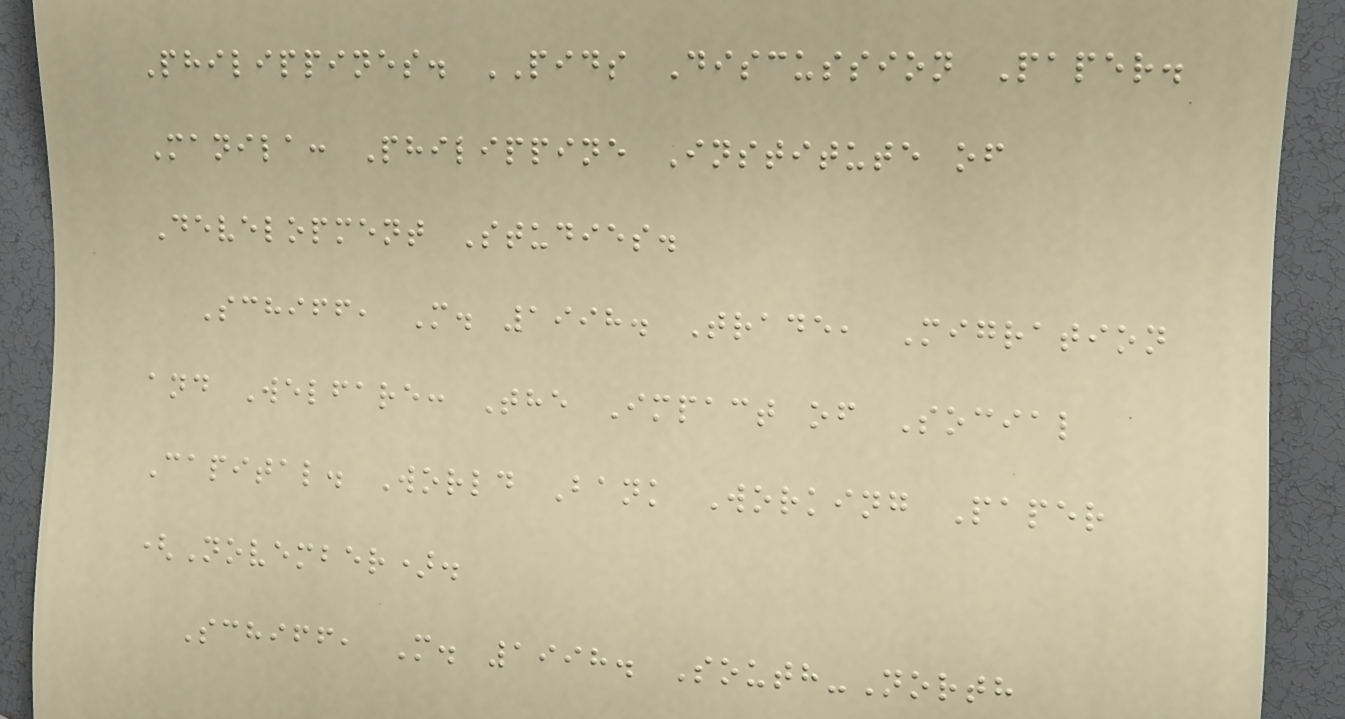Philippines. PIDS Discussion Paper.
Manila: Philippine Institute of
Development Studies.
Schiff, M. 1998. Trade, Migration
and Welfare: The Impact of Social
Capital. World Bank Working Paper
(November).
Schiff, M. 1998. South-North
